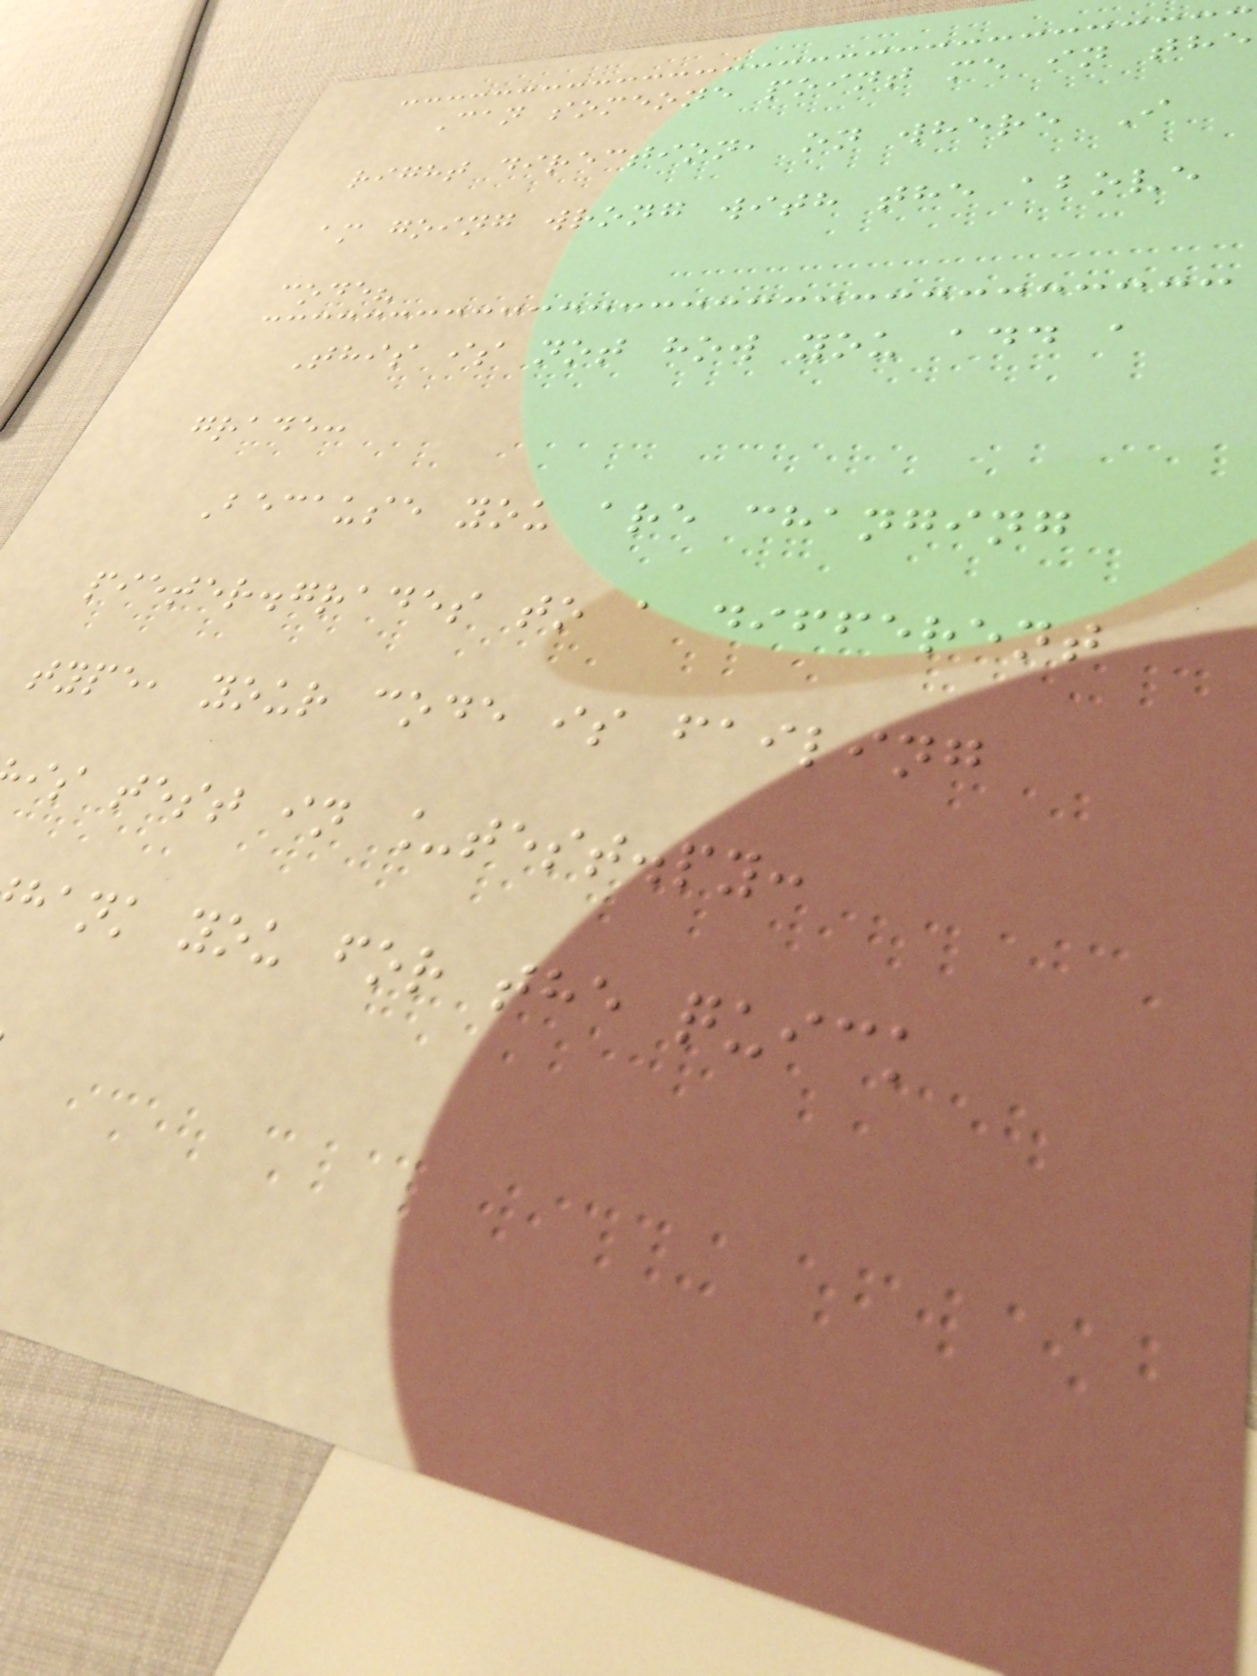Can someone point me in the
right direction, on where I
am going wrong with the above
code?
This is not how you add a
grade:
Because you are changing
pieter.grades to a different
type, your code is failing
is test in _test.py:
hank you for the quick
